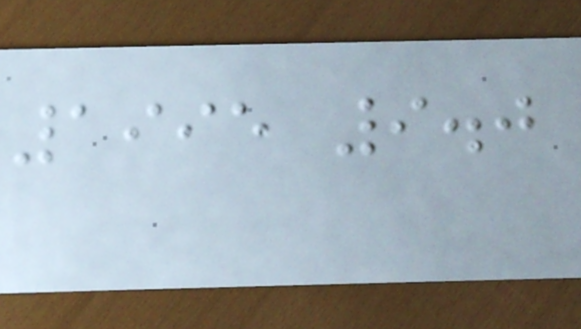1995 9.0
